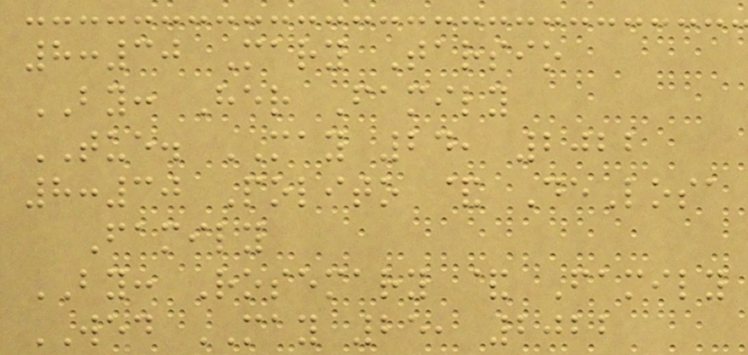8:30 Mary Tarsio
BY: Her Family
TUE. MAY 24, 2022
8:30 Polito & DeLosa
Family
BY: Rosemary & Family
WED MAY 25, 2022
